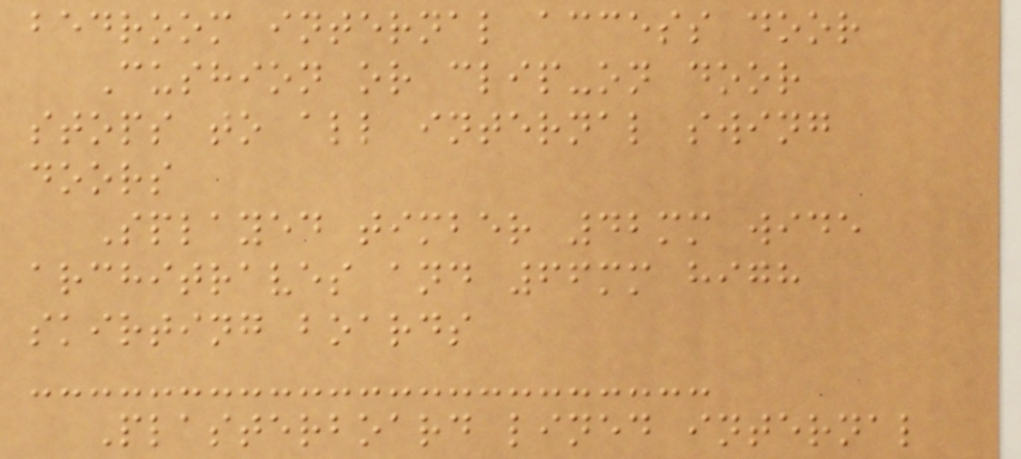bedroom internal access door
Cushion or clip-on door
stops to all internal swing
doors
Splayed timber 42mm wide
architraves and 66mm high
skirting boards
Plasterboard lined internal
